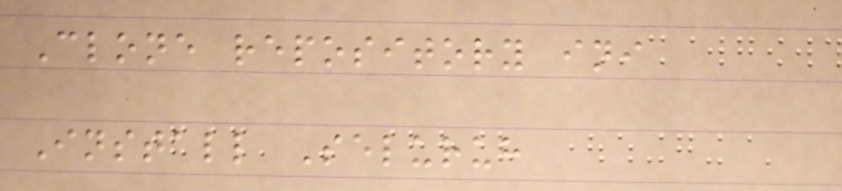Clone repository ini
Install Seluruh
